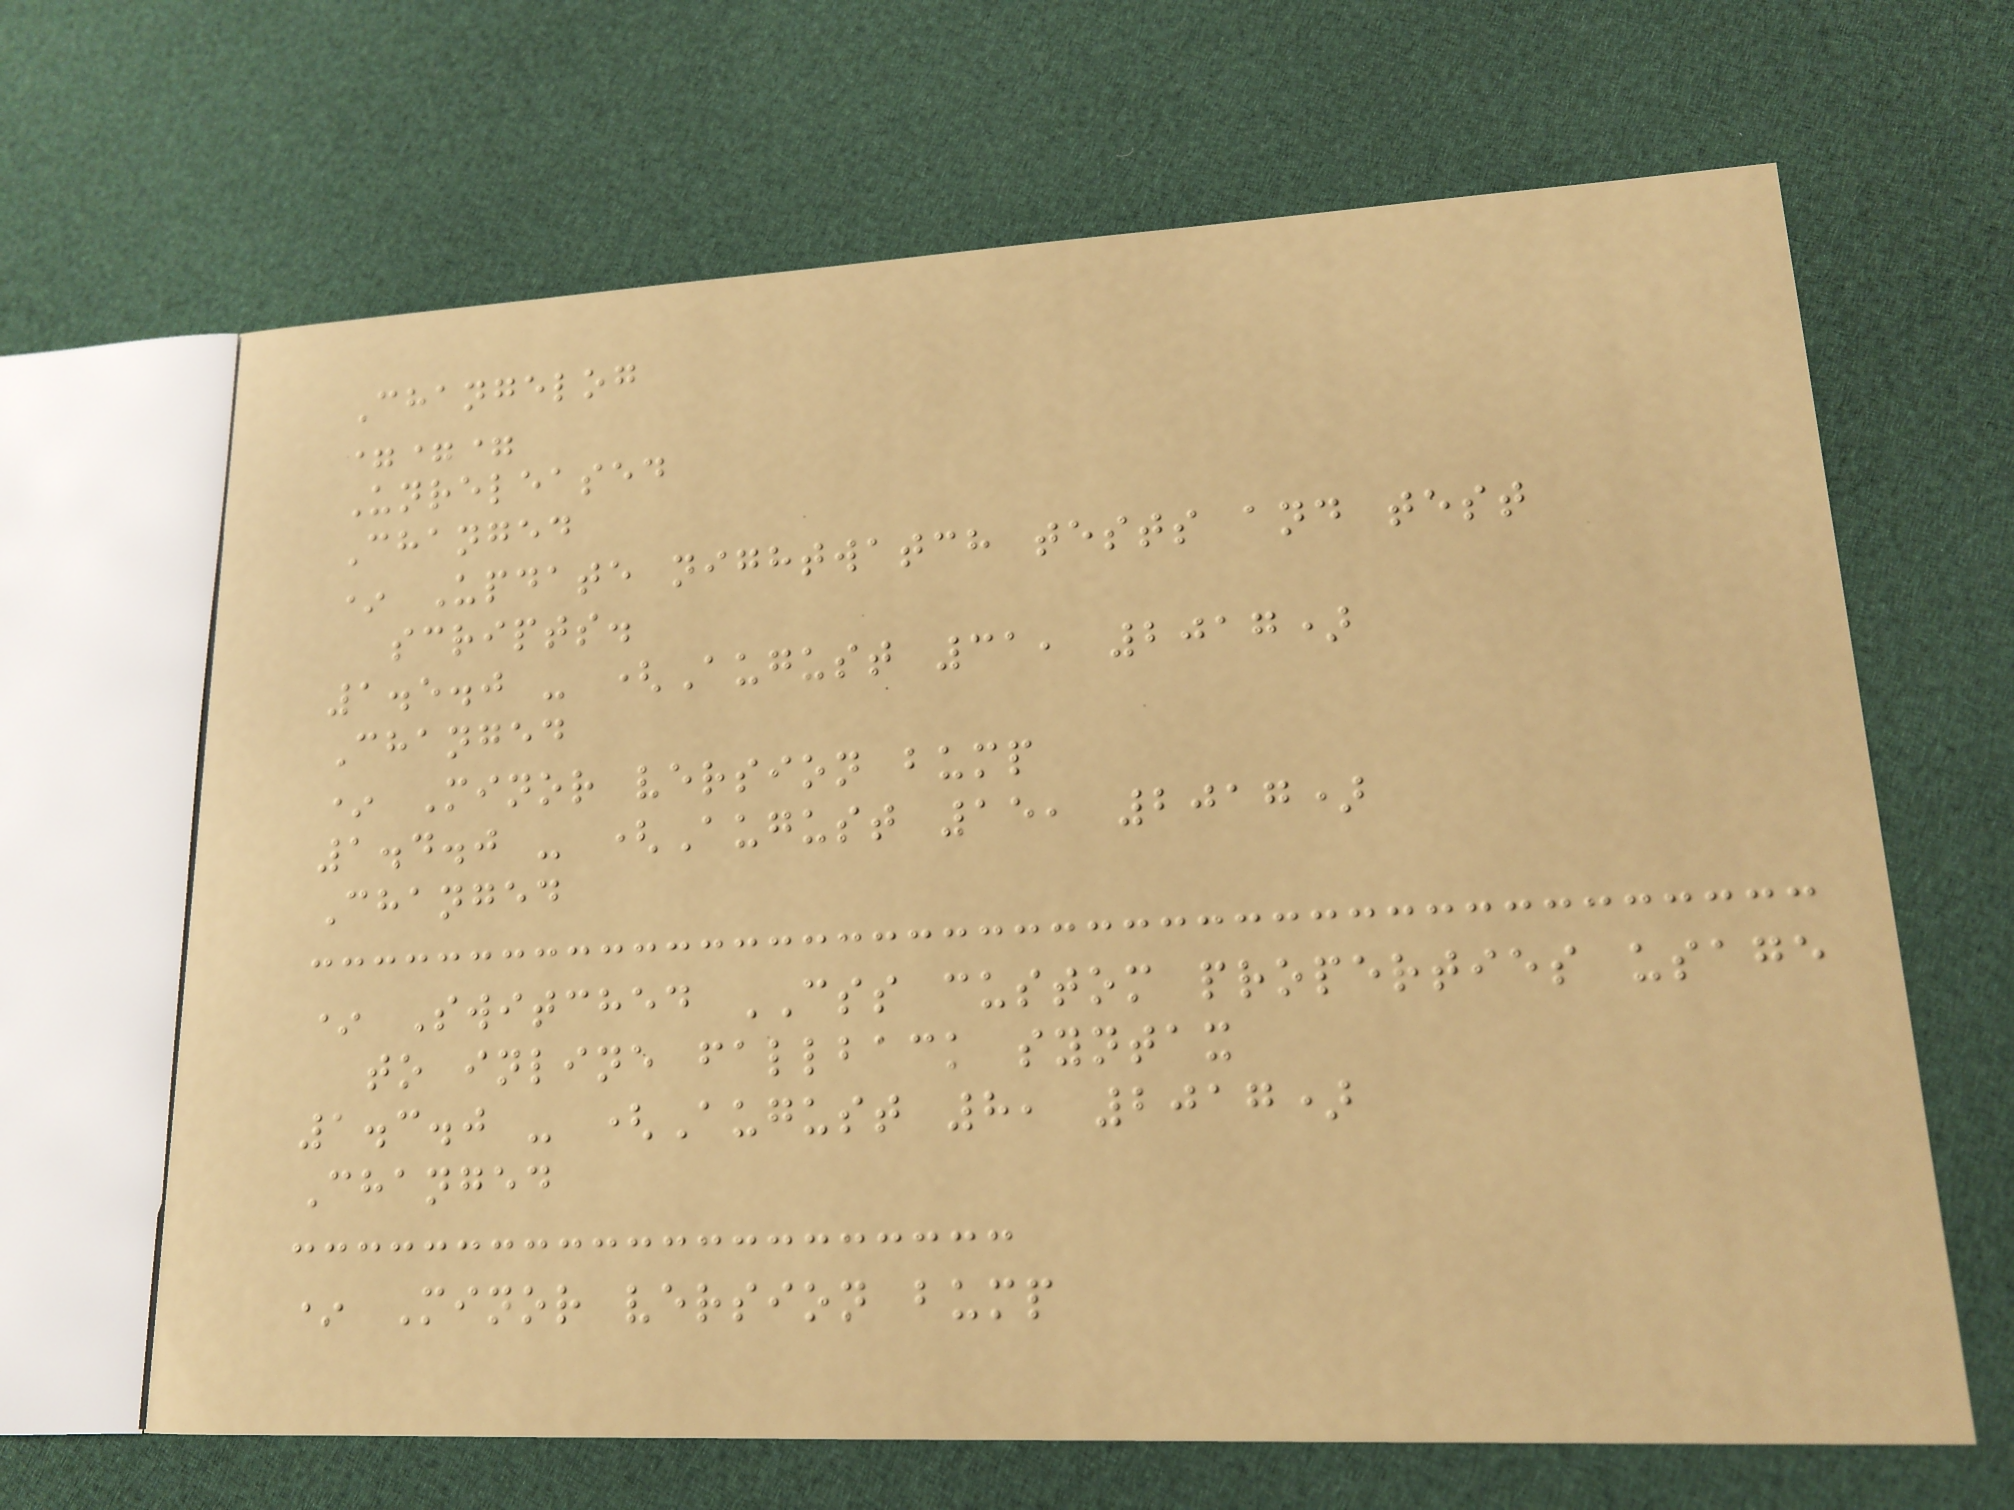Changelog
===
Unreleased
Changed
* Update nightwatch tests and test
scripts.
1.5.0 - (August 31, 2017)
Changed
* Minor version bump
1.4.0 - (August 15, 2017)
Changed
* Switched CSS custom properties usage
to inline fallback syntax
1.3.0 - (August 8, 2017)
Changed
* Minor version bump
